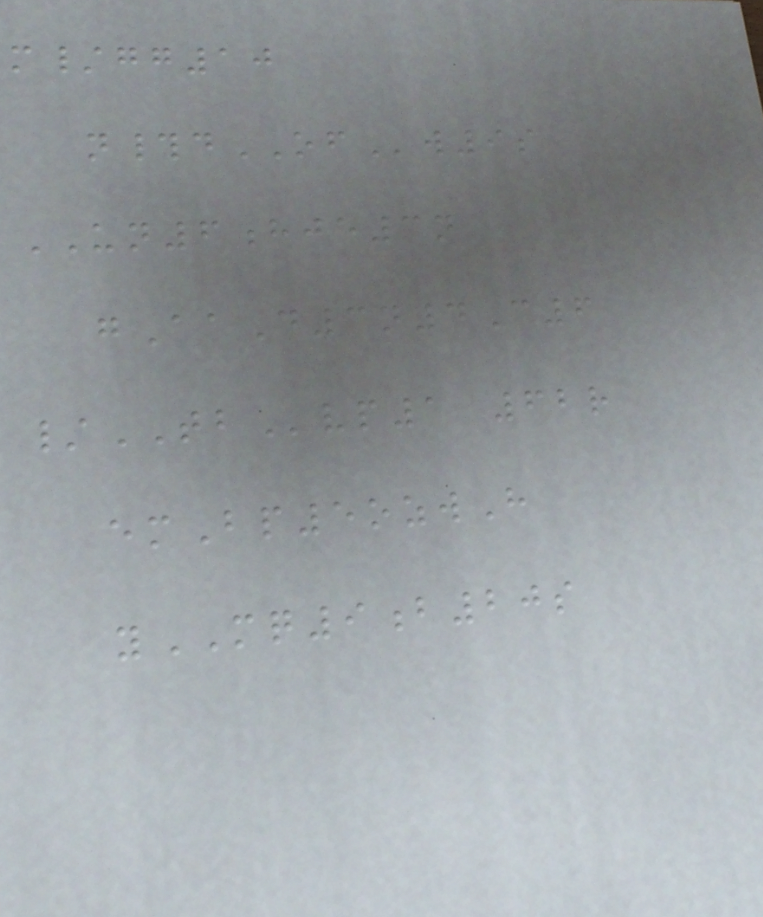m/gg10
n#dOFw9s
UN6hje3n
gAaD3n4C6
/TBvp1 62r
emBp5ozwH
yMQ9b20s
